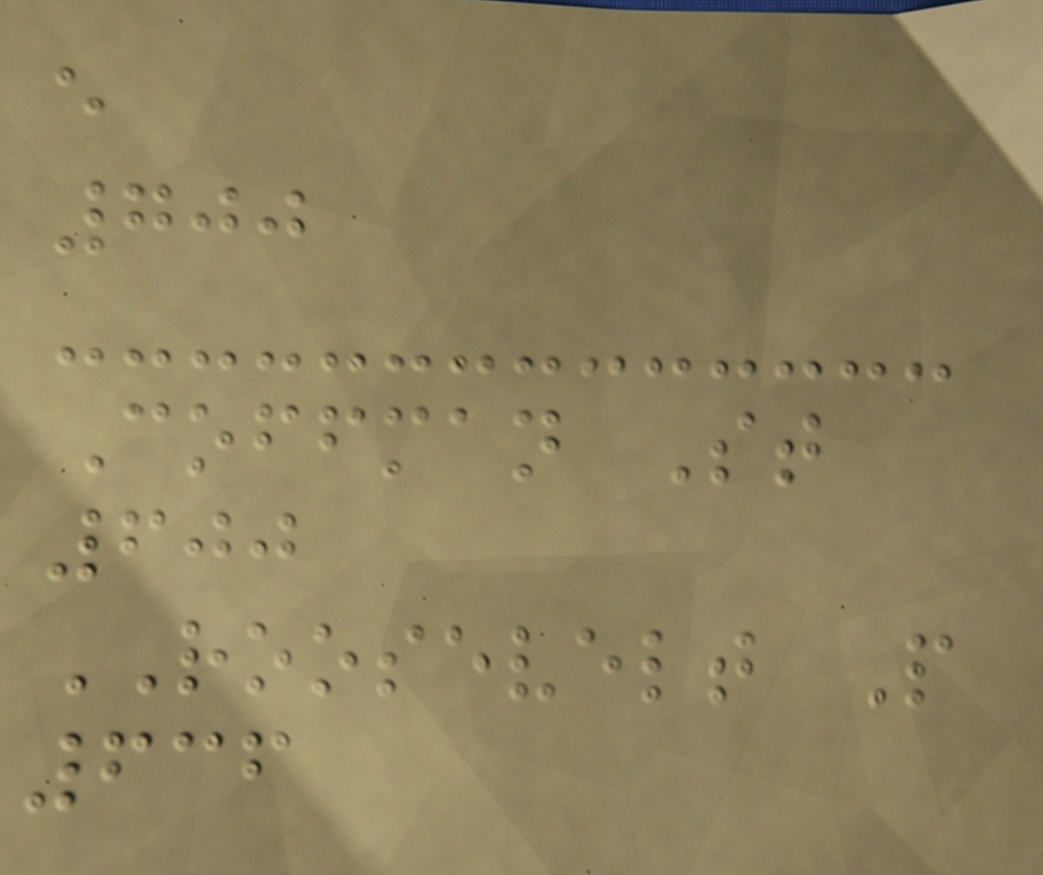e
700
Coffman St
600
ROOSEVELT P
636
